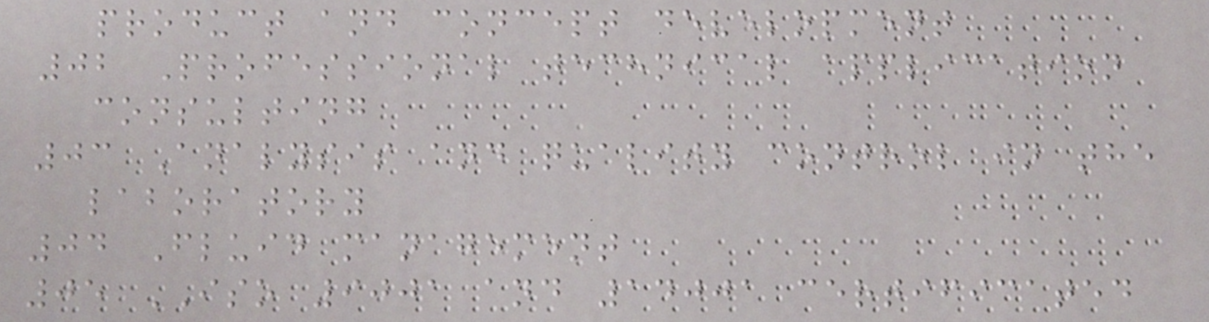product and concept development
02 Professional technical application
consulting
03 Analysis and quality control in the
laboratory
04 Fluid management
05 ISO 9001 and 14001 certificated
